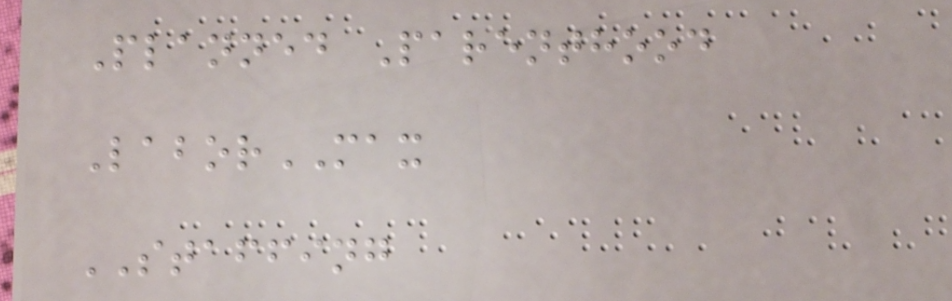Planned Parenthood
LaborMAX
STAFFING
